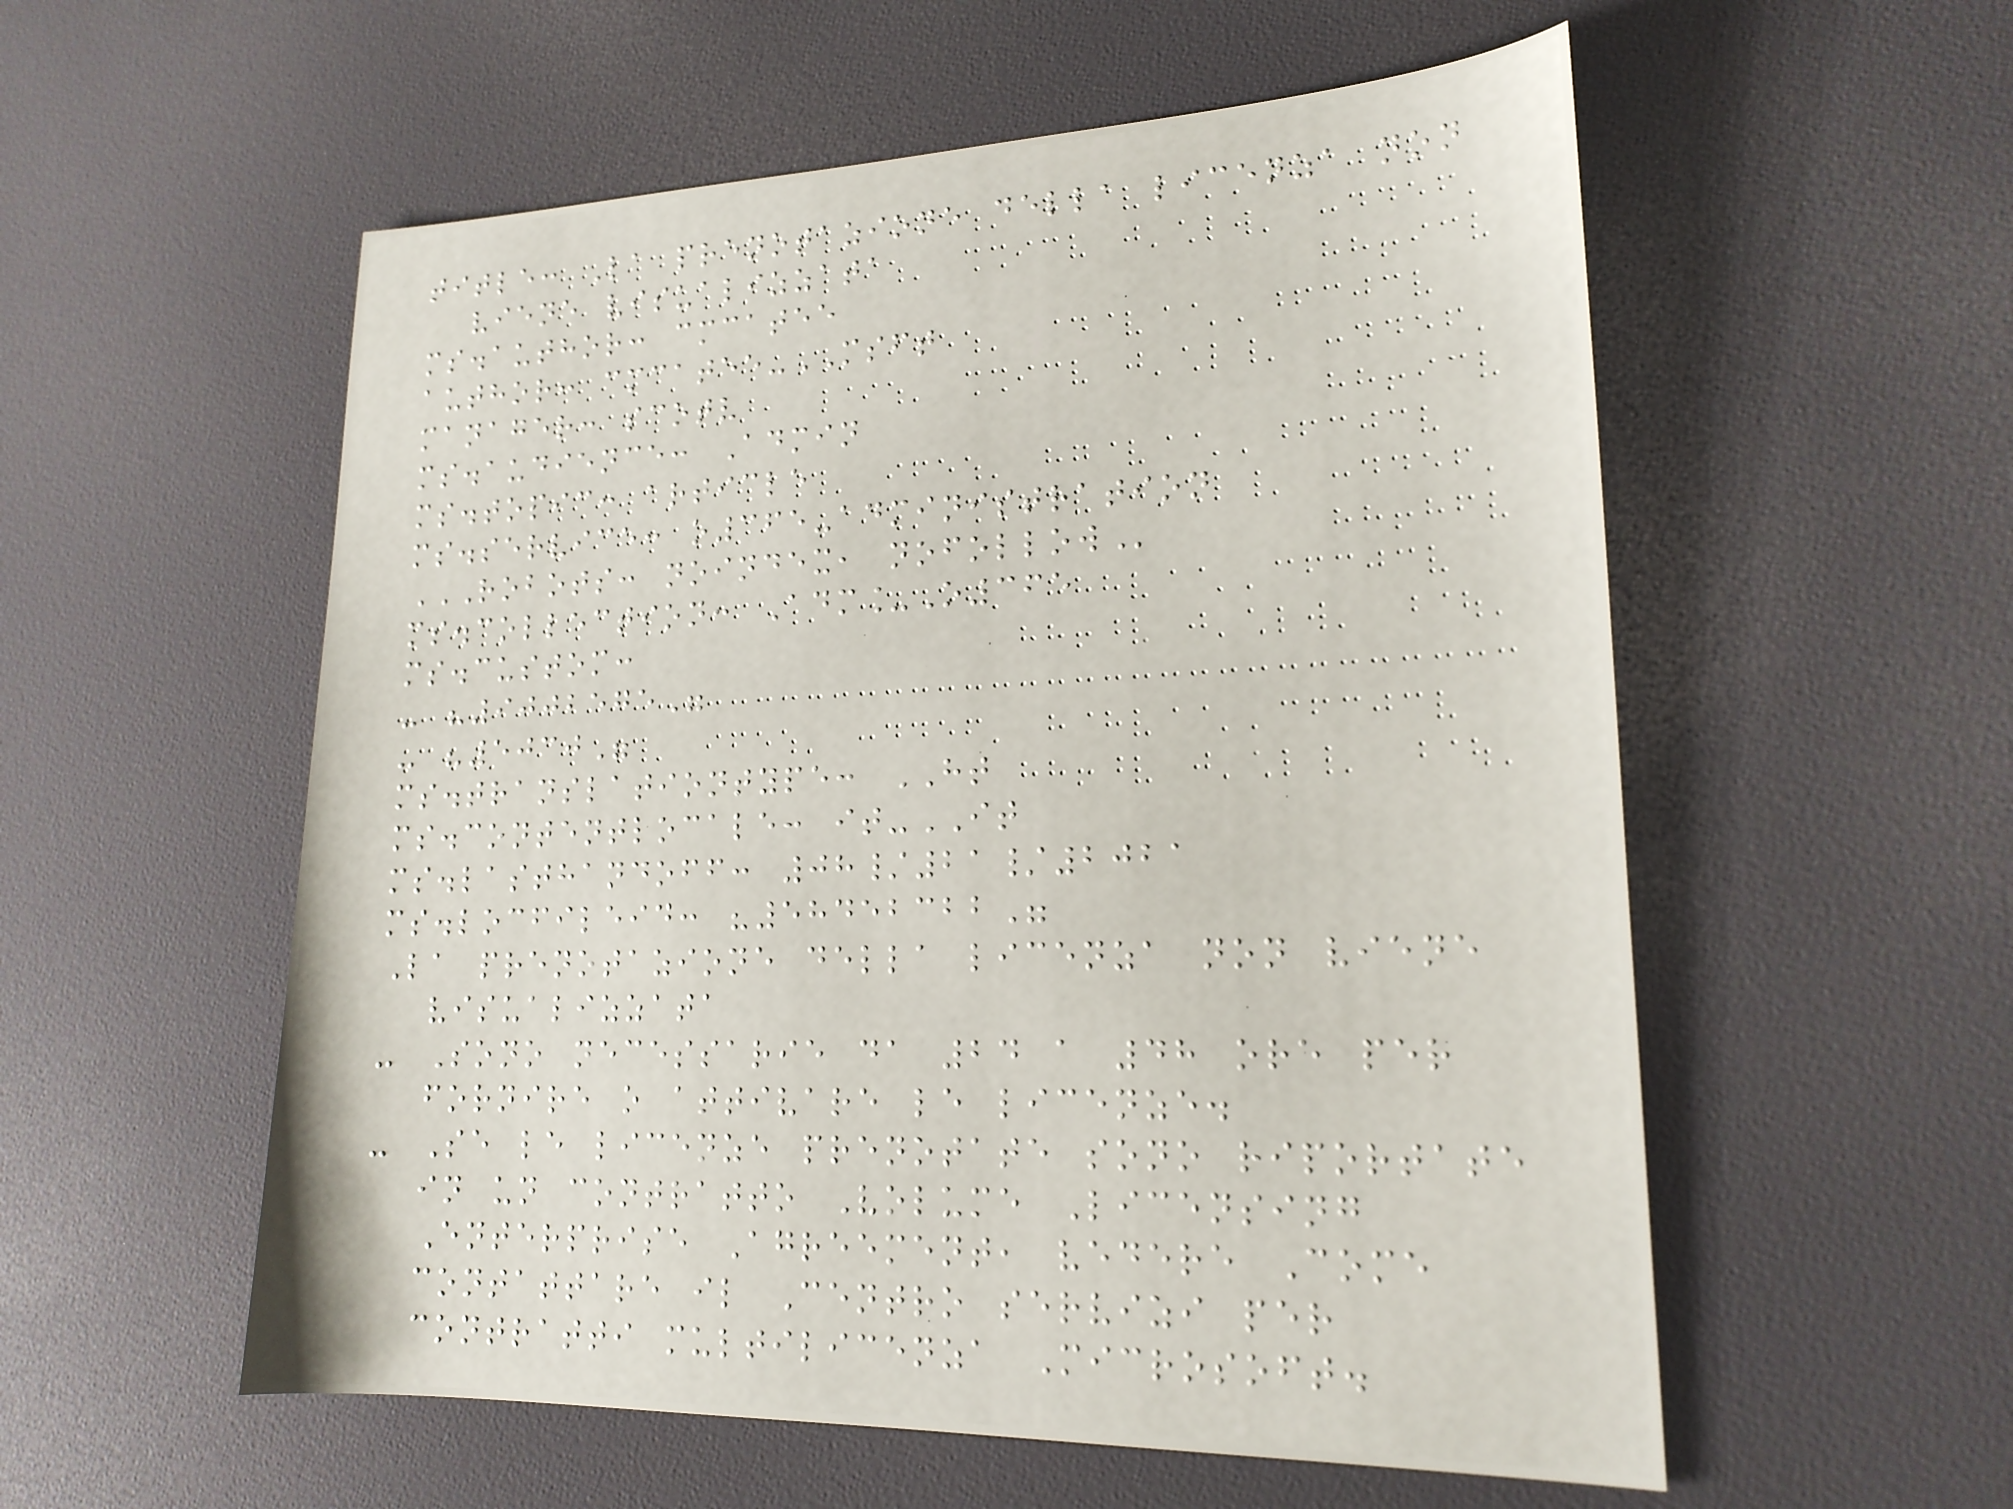title: La prenotazione della licenza non
viene visualizzata
ms.author: cmcatee
author: cmcatee-MSFT
manager: scotv
ms.audience: Admin
ms.topic: article
ms.service: o365-administration
ROBOTS: NOINDEX, NOFOLLOW
ms.collection: Adm_O365
ms.custom:
- "9002575"
- "5030"
ms.translationtype: HT
ms.contentlocale: it-IT
ms.lasthandoff: 08/21/2021
ms.locfileid: "58452322"
La prenotazione della licenza non viene
visualizzata
- Sono necessarie da 24 a 48 ore per
fornire o attivare le licenze.
- Se le licenze prenotate sono riportate
in un contratto Volume Licensing
Enterprise Agreement, vedere Come
contattare il Centro servizi per
contratti multilicenza Microsoft.
